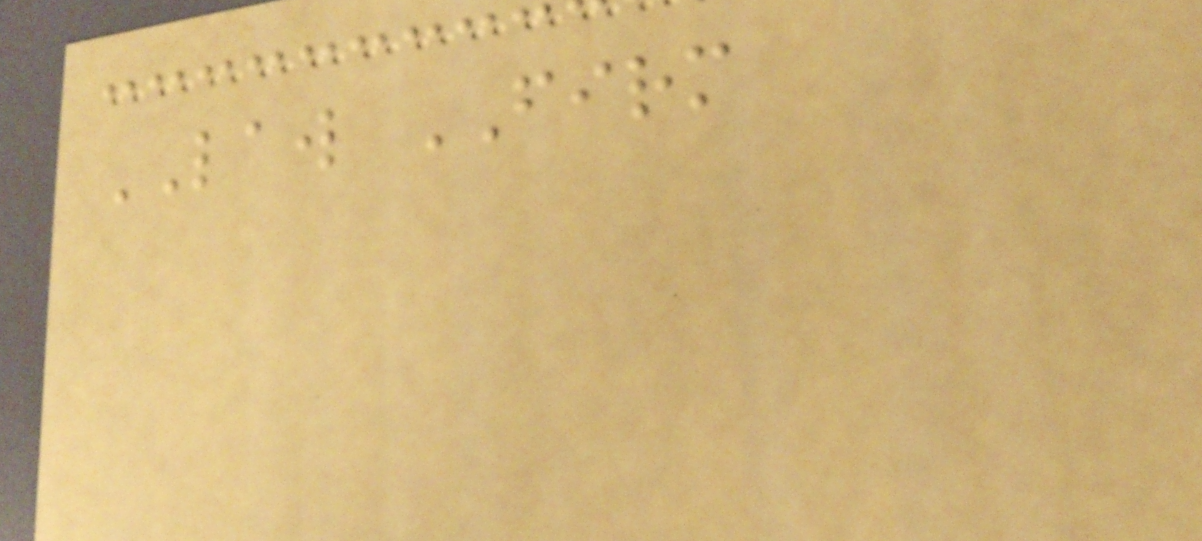LAW FIRM
